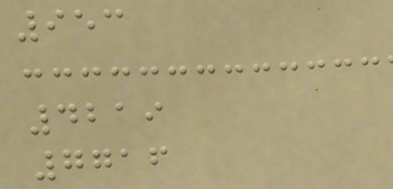953
4219
7716
